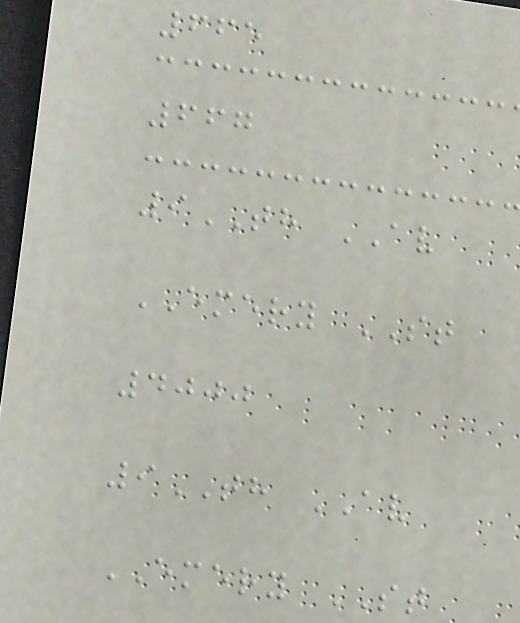665
667
9TH AV
EMERY ST
4000
9TH AV
EMERY ST
